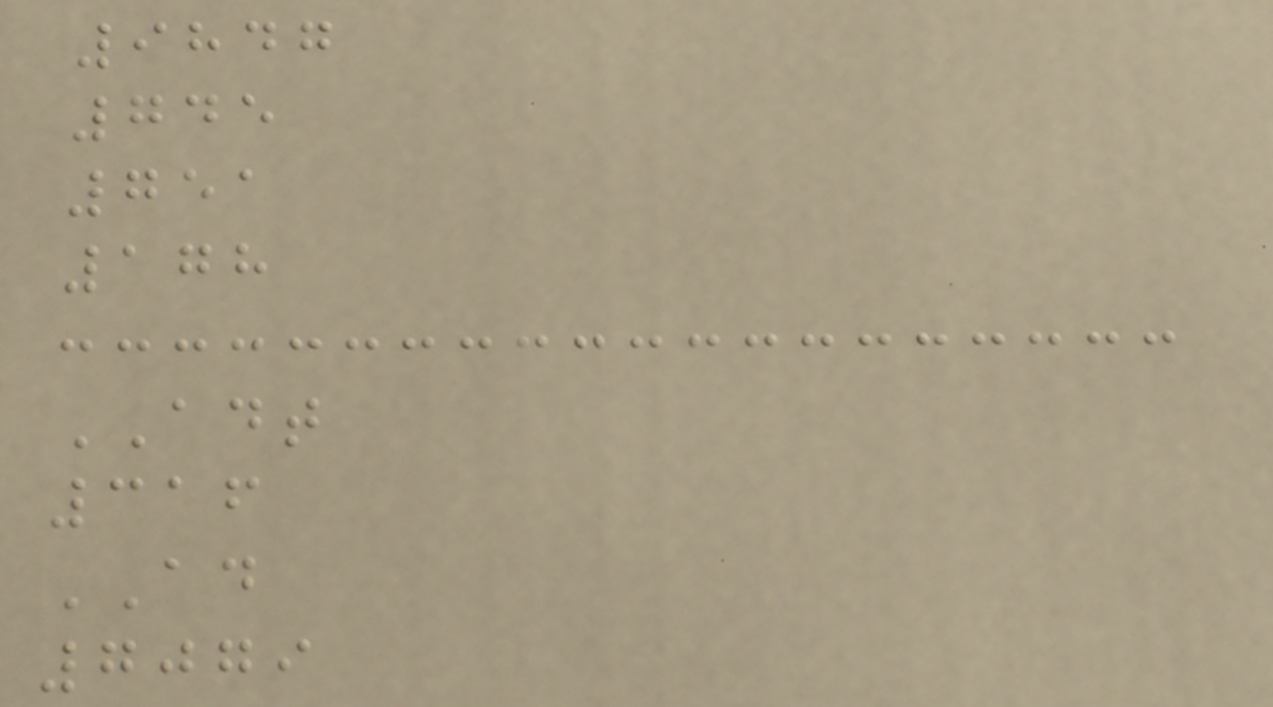9847
745
751
178
ADT
316
AD
7079
